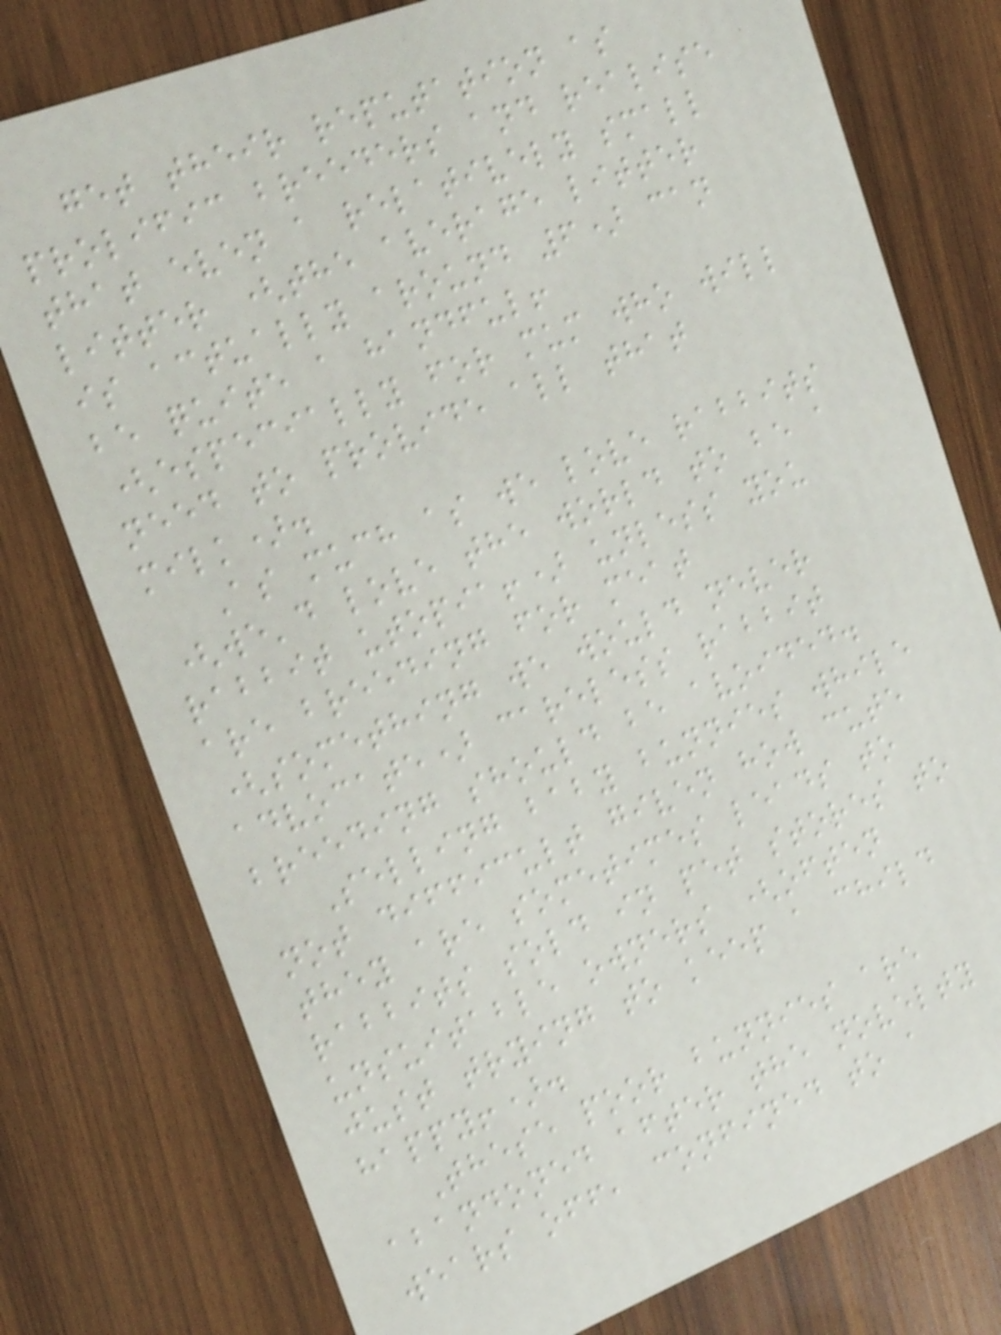get their reputation as
prolific breeders and realise
that even a relatively small
litter (the average litter
is actually around 6) can
be quite a handful!
(especially for mum who will
need to provide all that
milk).
As much as we love rabbits
(we'd love the world to be a
rabbit utopia!) unless you
are breeding for meat
(something we would never
advocate) careless rabbit
breeding should be avoided.
Selling baby bunnies while
not difficult given how cute
they are sometimes leads to
rabbits sold in pet stores to
unsuitable owners (often
just trying to keep a child
happy!).
These poor bunnies are
abandoned after the novelty
wears off, confined to a
